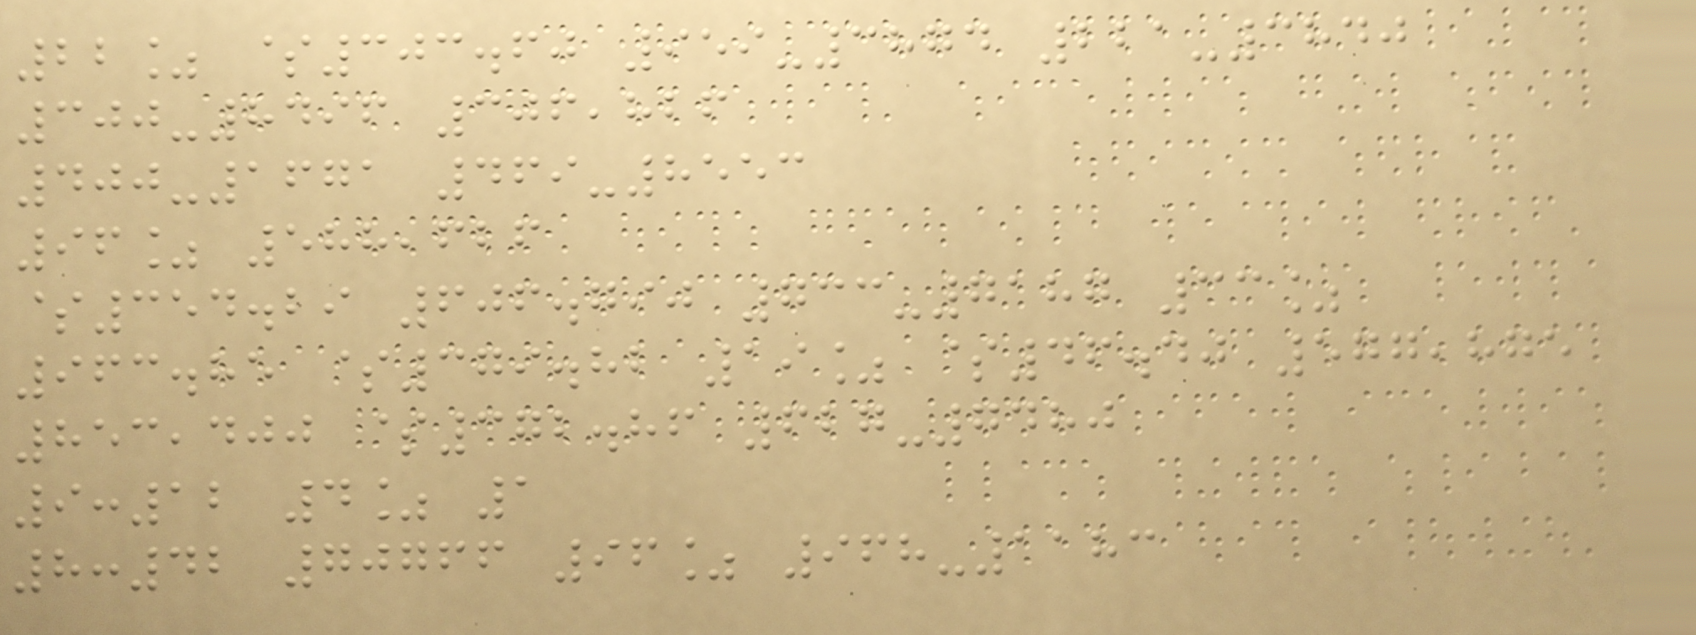22% $303.60 959-3874 221-3840
300-8496 306,826
400-1671 469-8553
96% 588,626
$354.29 606.790 733-7187 33%
963.85 $379.82 19% $46.40 577,875
853,400 $372.86 627-7480
9:12 4% 1
8:42 70766 96% 968-1183
